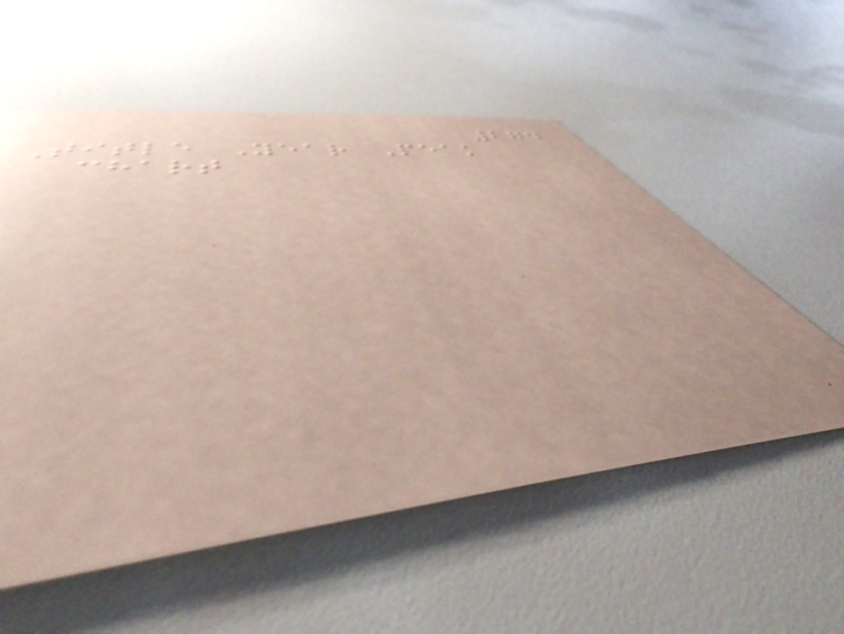274
Title Year Peak
chart
